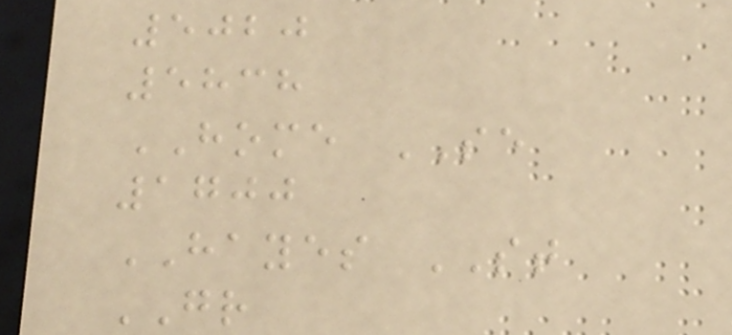5020
5838
HOME SE
1700
HAYES ST
GR
